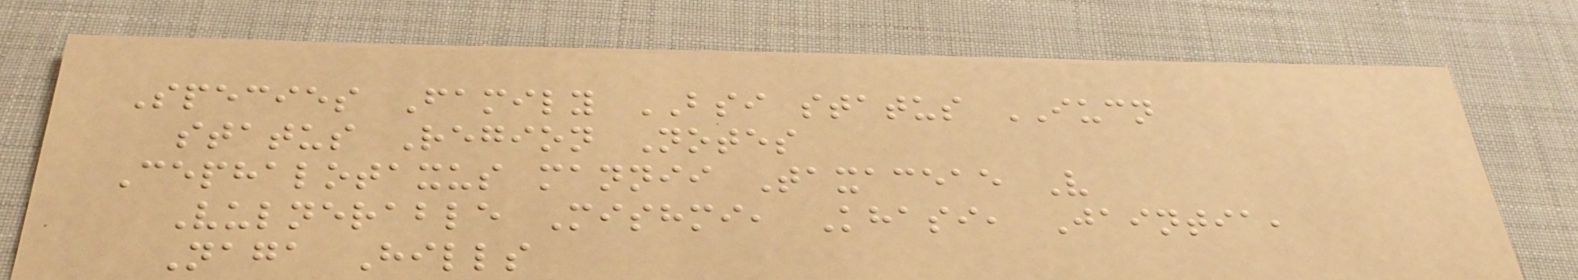Species Family BSI status IUCN
status Region Notes
Cephalotaxus mannii Taxaceae V
Vulnerable Mishmi, Khasi, Jaintia,
Naga Hills
